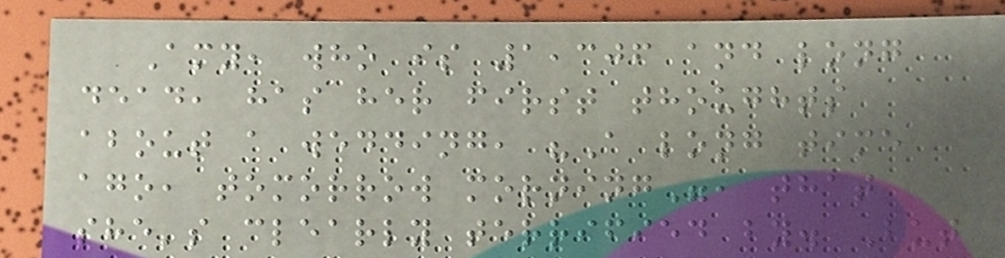Amy, who is 1,306 and long
dead, has her first thoughts
about a wedding, "A long time
ago, tomorrow morning", that
she's clearly terrified by. But
